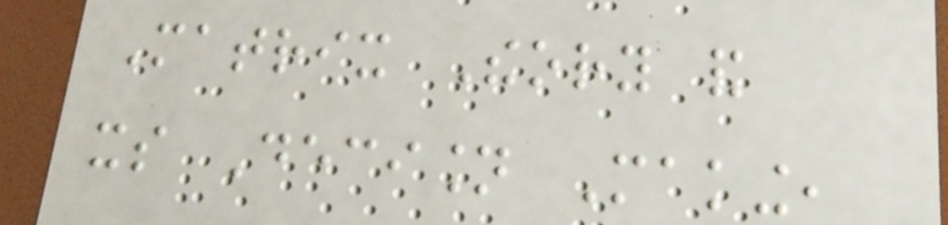Matrix Theory and
its Decision Making,
